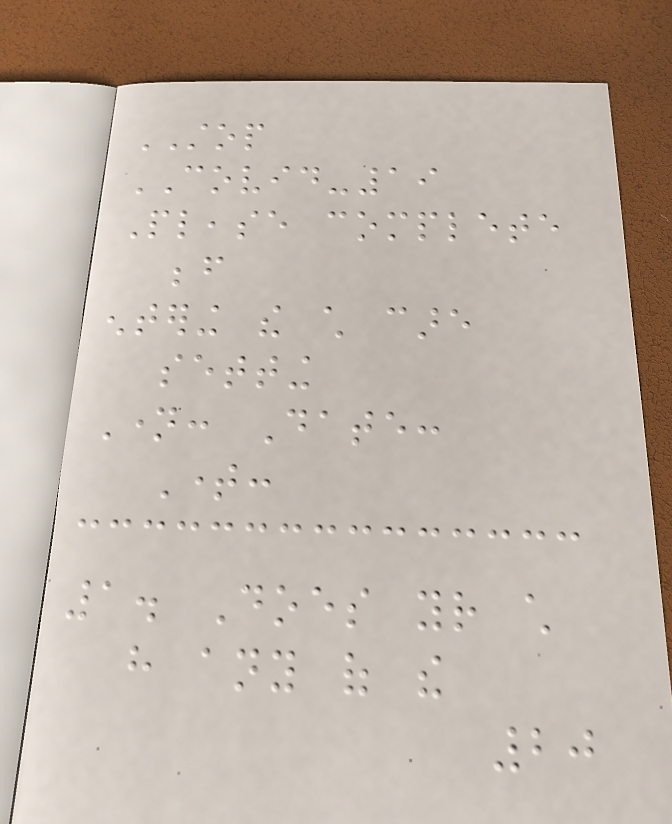STOP
COVID-19
Please complete
before
entering the child care
setting
Name: Date:
Time:
1. Does your child
have any of the
20
